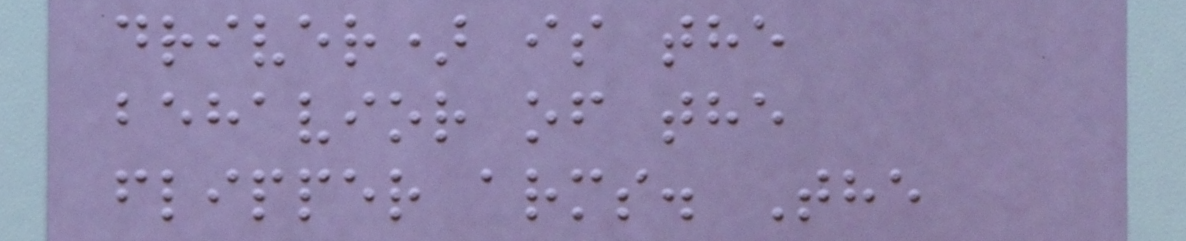driver) is the
behavior of the
flipper arms. The
